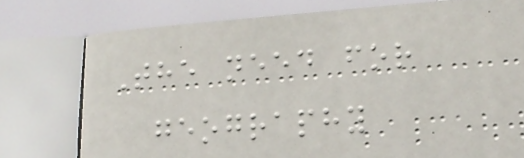The need for
geography
